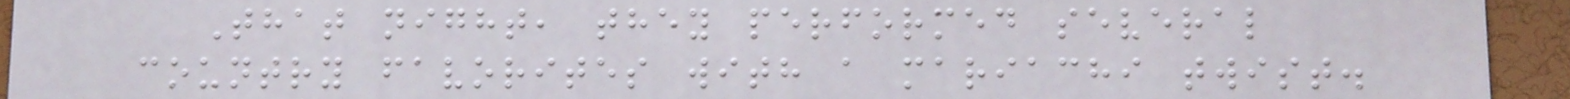That night, they performed several
country favorites with a mariachi twist.
